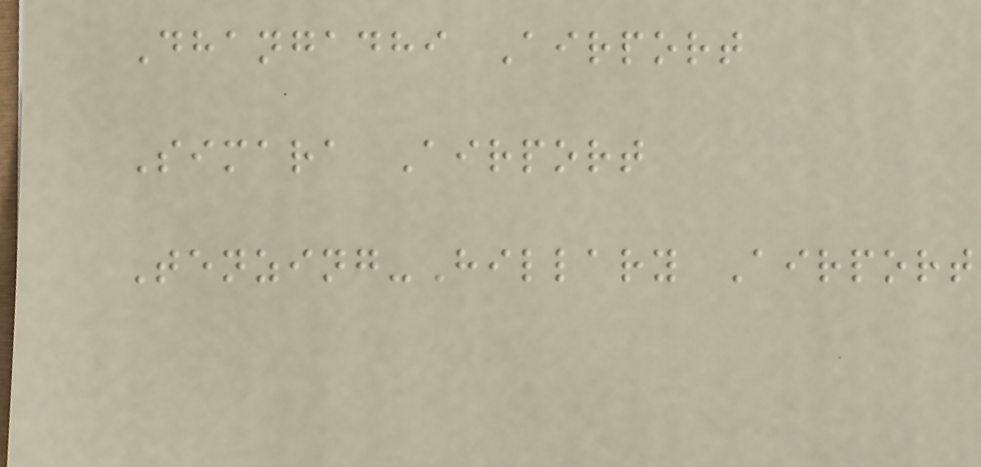Dhangadhi Airport
Simara Airport
Tenzing-Hillary Airport
